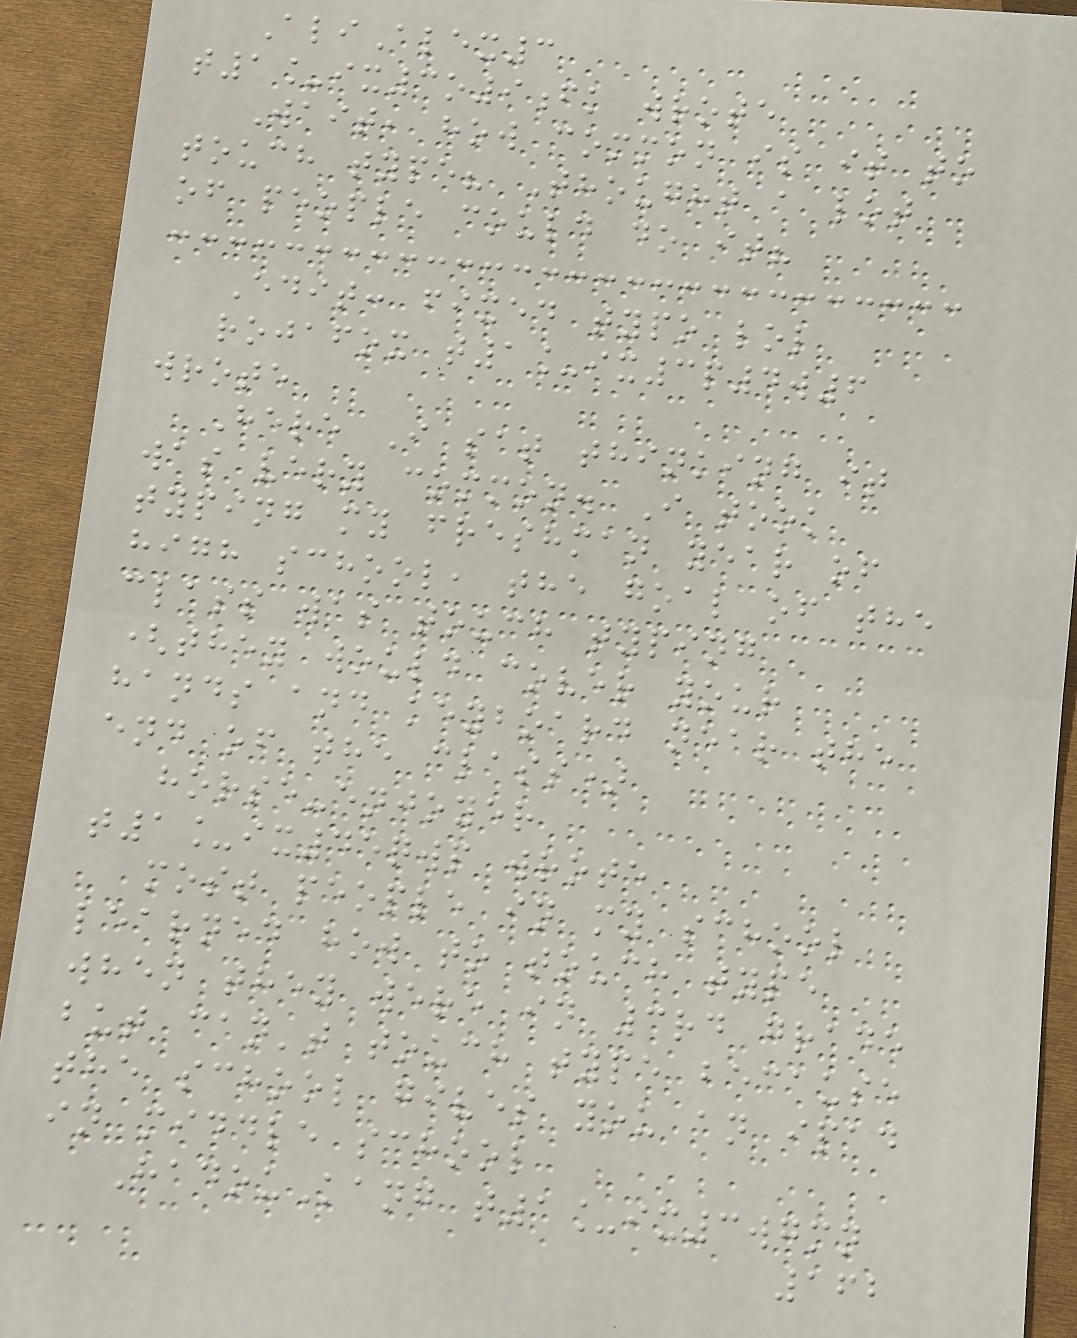AliAlex3
t1_ix3o9fk wrote
Wait, how common is it to
touch type? Thought a lot
of people could do it?
Edit: fixed typo lol
rojafox t1_ix3p4w6
wrote
Here I sat thinking it
was very common. I took
typing my freshman year of
high school, the goal of the
class was touch typing
(they would cover your
hands and keyboard near the
end of the class)
horse-enjoyer
t1_ix45qwp wrote
most people in my school
learned how to touch type
when they were in 3rd grade
but can't touch type because
the school gives you an ipad
in middle school
HadouKang t1_ix3wgmn
162
